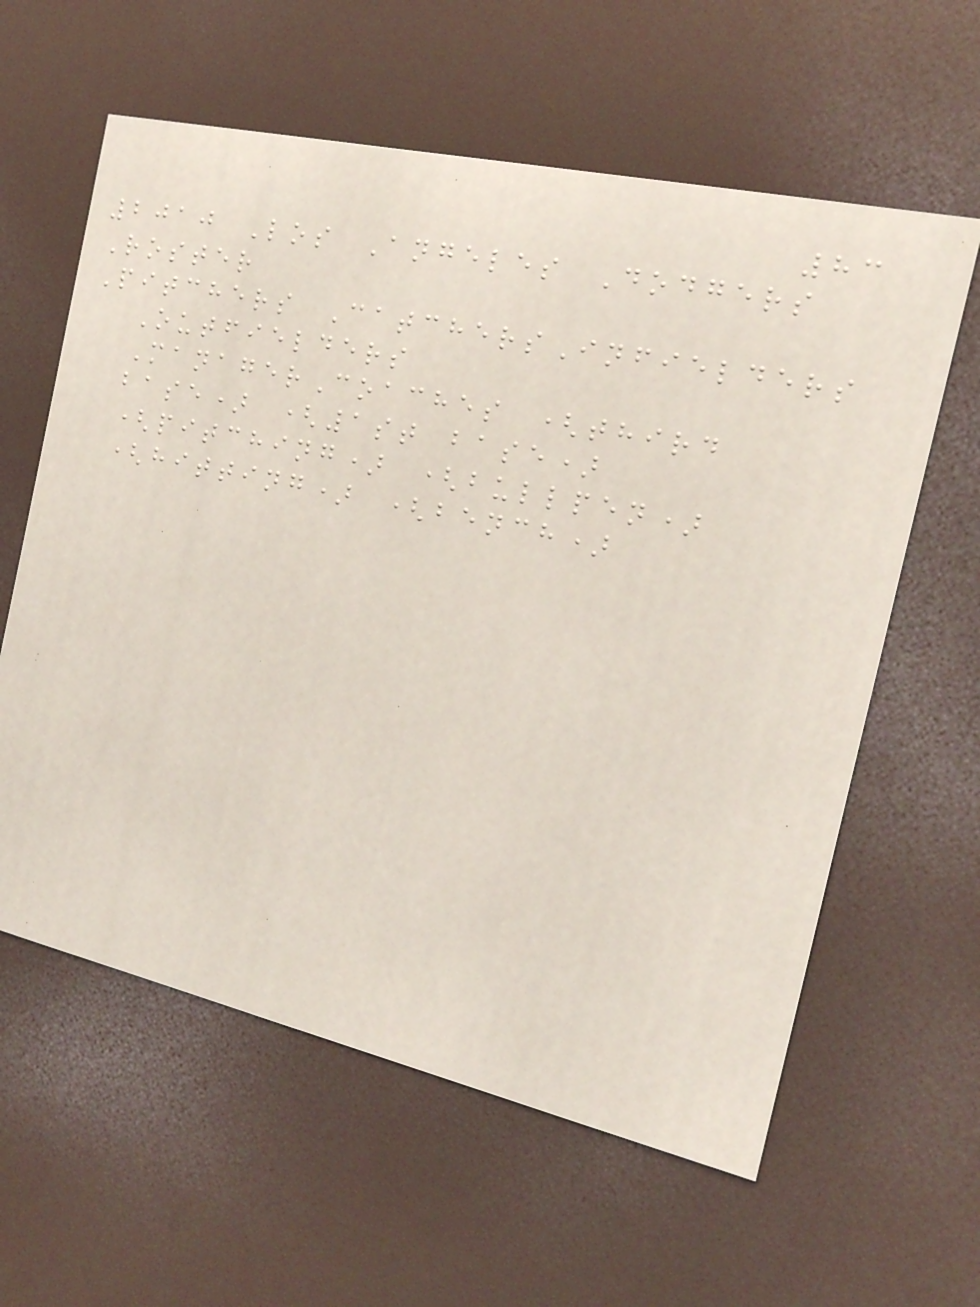83
2010 Los Angeles Dodgers
Roster
Pitchers CatchersInfielders
Outfielders
ManagerCoaches (third
base) (1st base)
(pitching) (bullpen)
(hitting) (bench)
